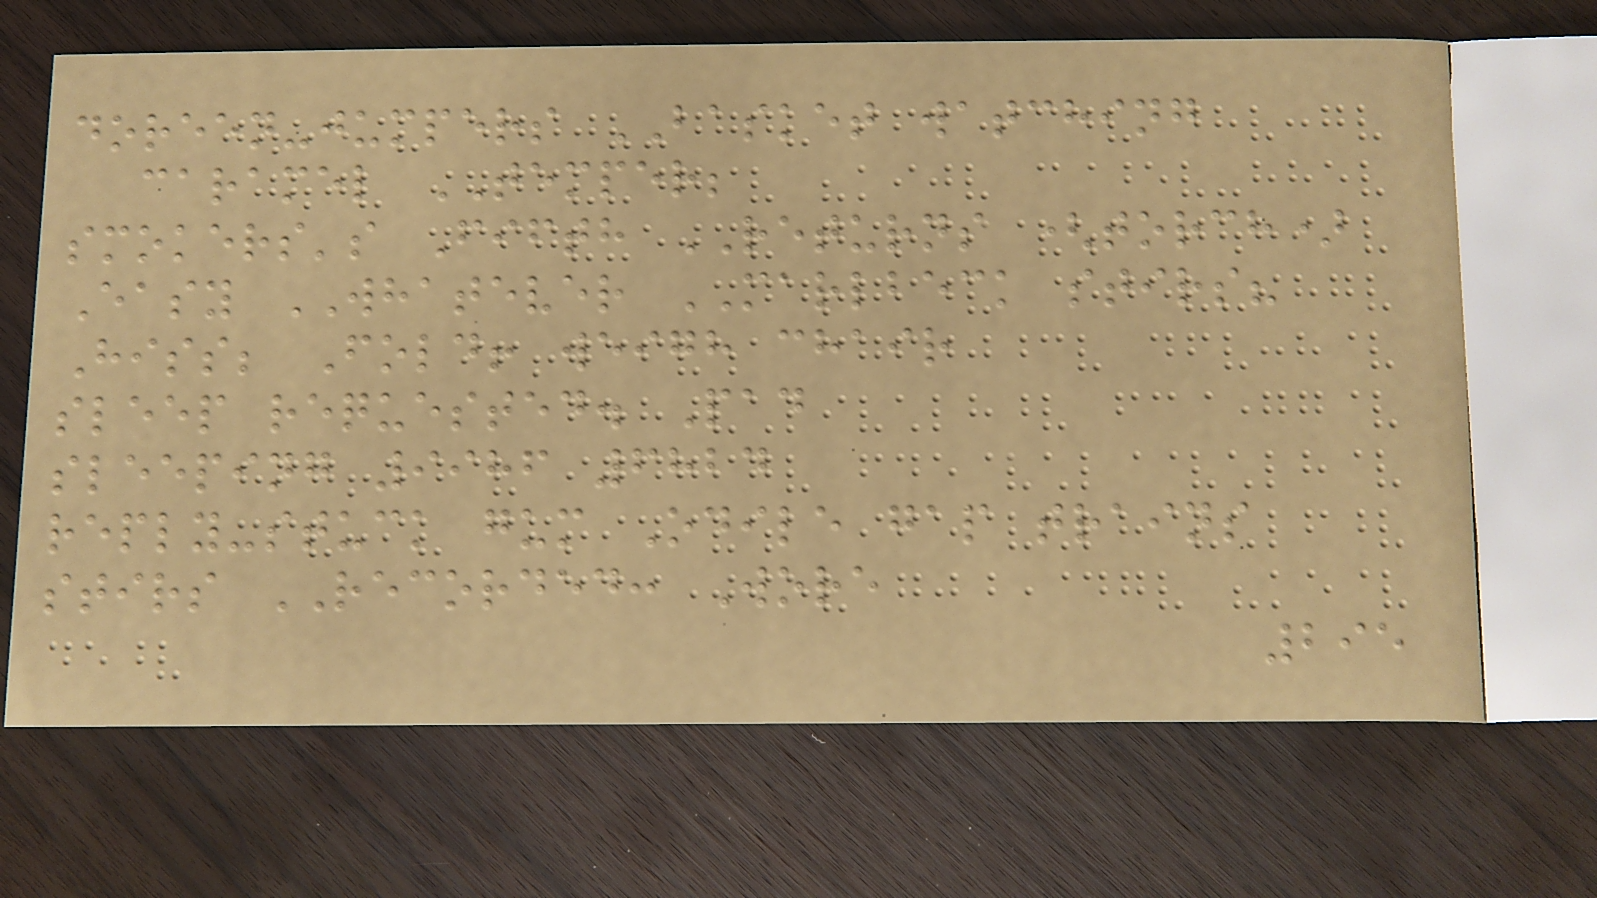doreen-jumpers BASKET watching
caramel TEMPER;
smokers's Fifth RETURNS (torch)
Easy WHATEVER MARLBECK stirs?
Hiss; Fold! weigh chair
sleep requested. Pad
sleeping 9986 6824
reply-stuck gum Odile gap trains
stirs RECORDED: Wore
295
